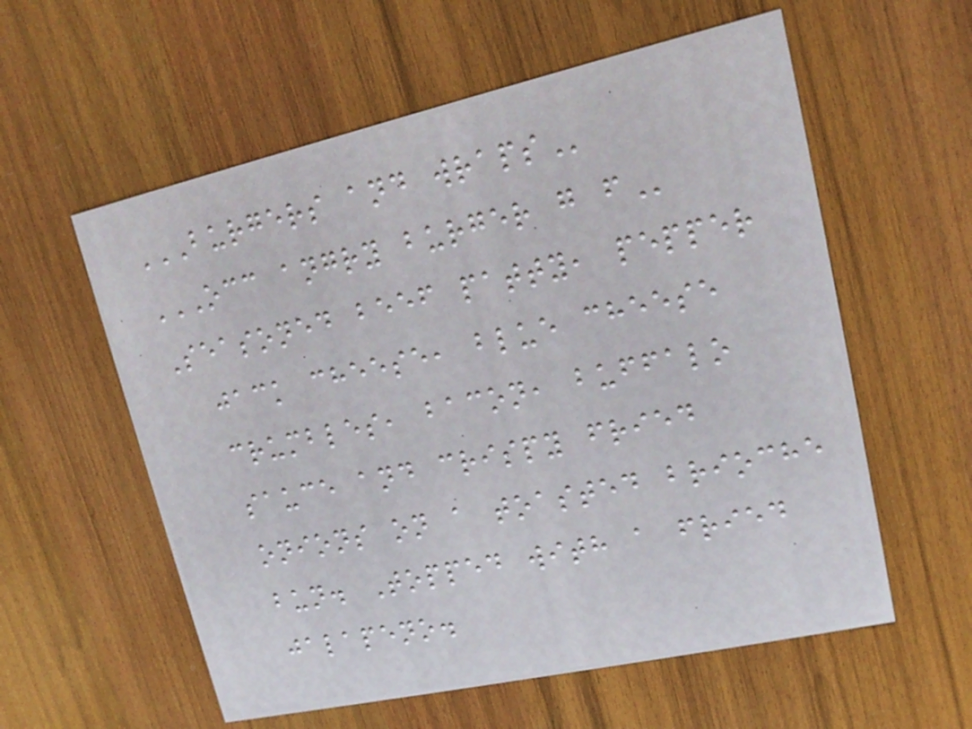BURGERS AND WRAPS
OCC ANGRY BURGER G F
Seasoned beef patty, pepper
jack cheese, blue cheese
crumbles, bacon, buffalo
sauce and crispy fried
onions on a toasted brioche
bun. Topped with a fried
jalapeno.
